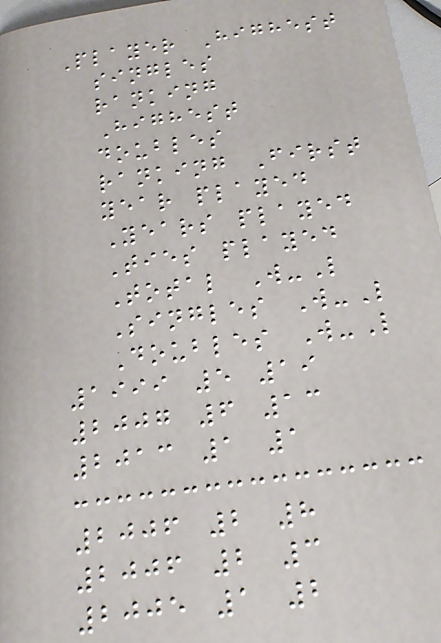Player Highest
singles
ranking
Highest
doubles
ranking First
year played
Years played
Ties played
Total W-L
Singles W-L
Doubles W-L
1999 5 19
2007 6 13
2013 1 1
2006 2 8
2006 2 3
2005 1 2
